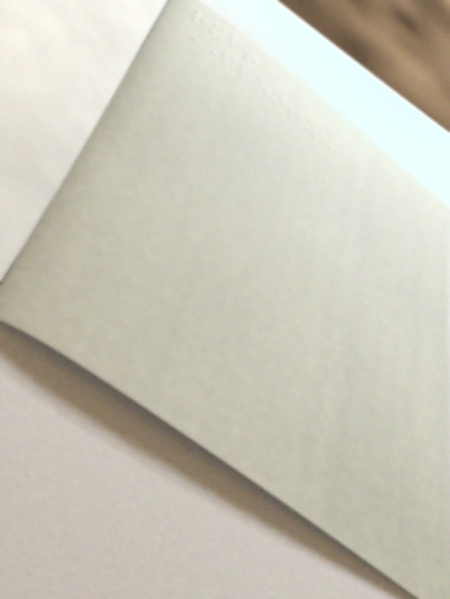rub!
PLENTY?
